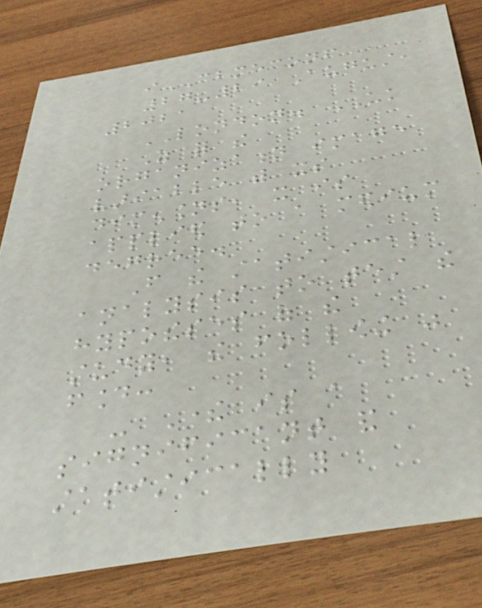iCBMECONF
27-29 August,
2021
LONDON. UK
As for the
organization image
variable with its
dimensions, it is
applied to a medium
degree.
From the statistical
analysis to test the
hypotheses of the
study, the following was
found:
- There is a
significant and
statistically
